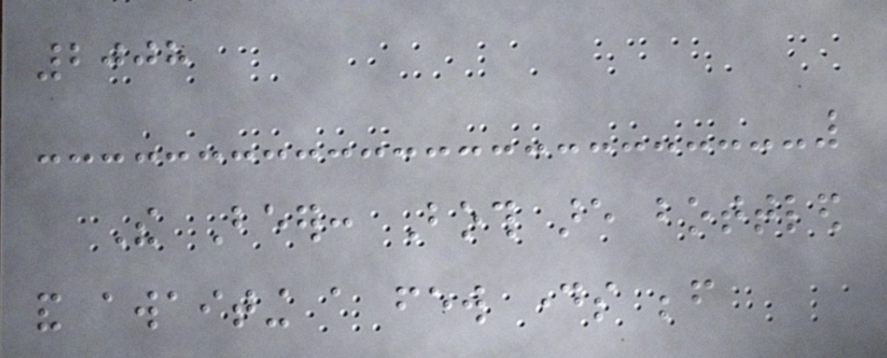2008
The Beer: Both are bottled
and awaiting a few days before
